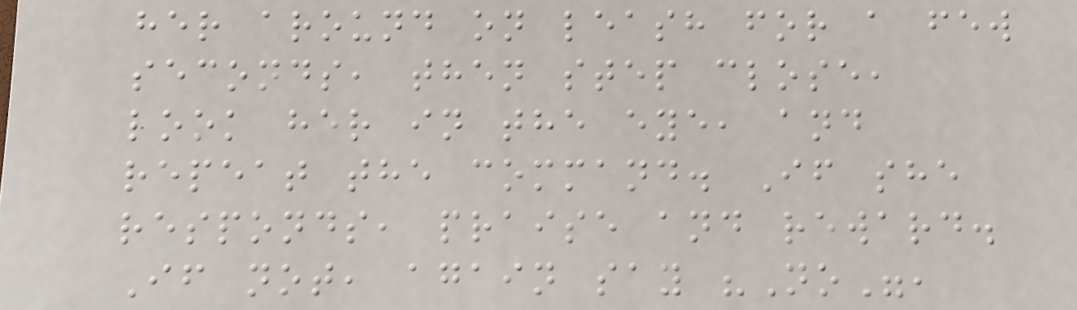her around on leash for a few
seconds, then step close,
look her in the eye, and
repeat the command. If she
responds, praise and reward.
If not, again say "No",
